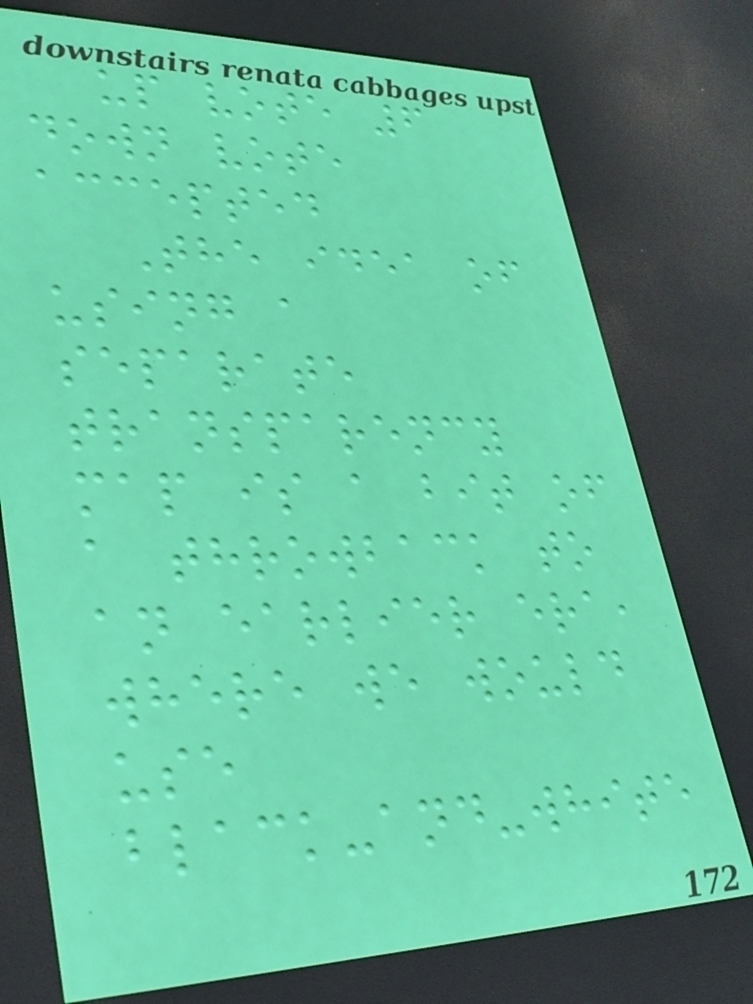up vote 6
down vote
accepted
The idea of
using a
separate
transparency
map is a bit of
a throwback to
an earlier era,
where we would
use
black-and-white
